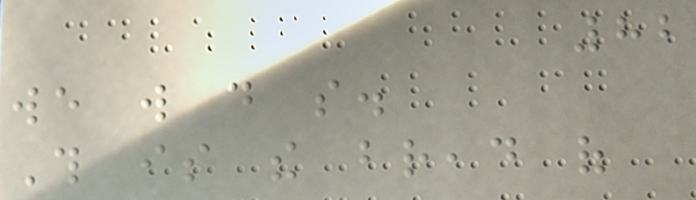82
we will do so.
This is the bread of
